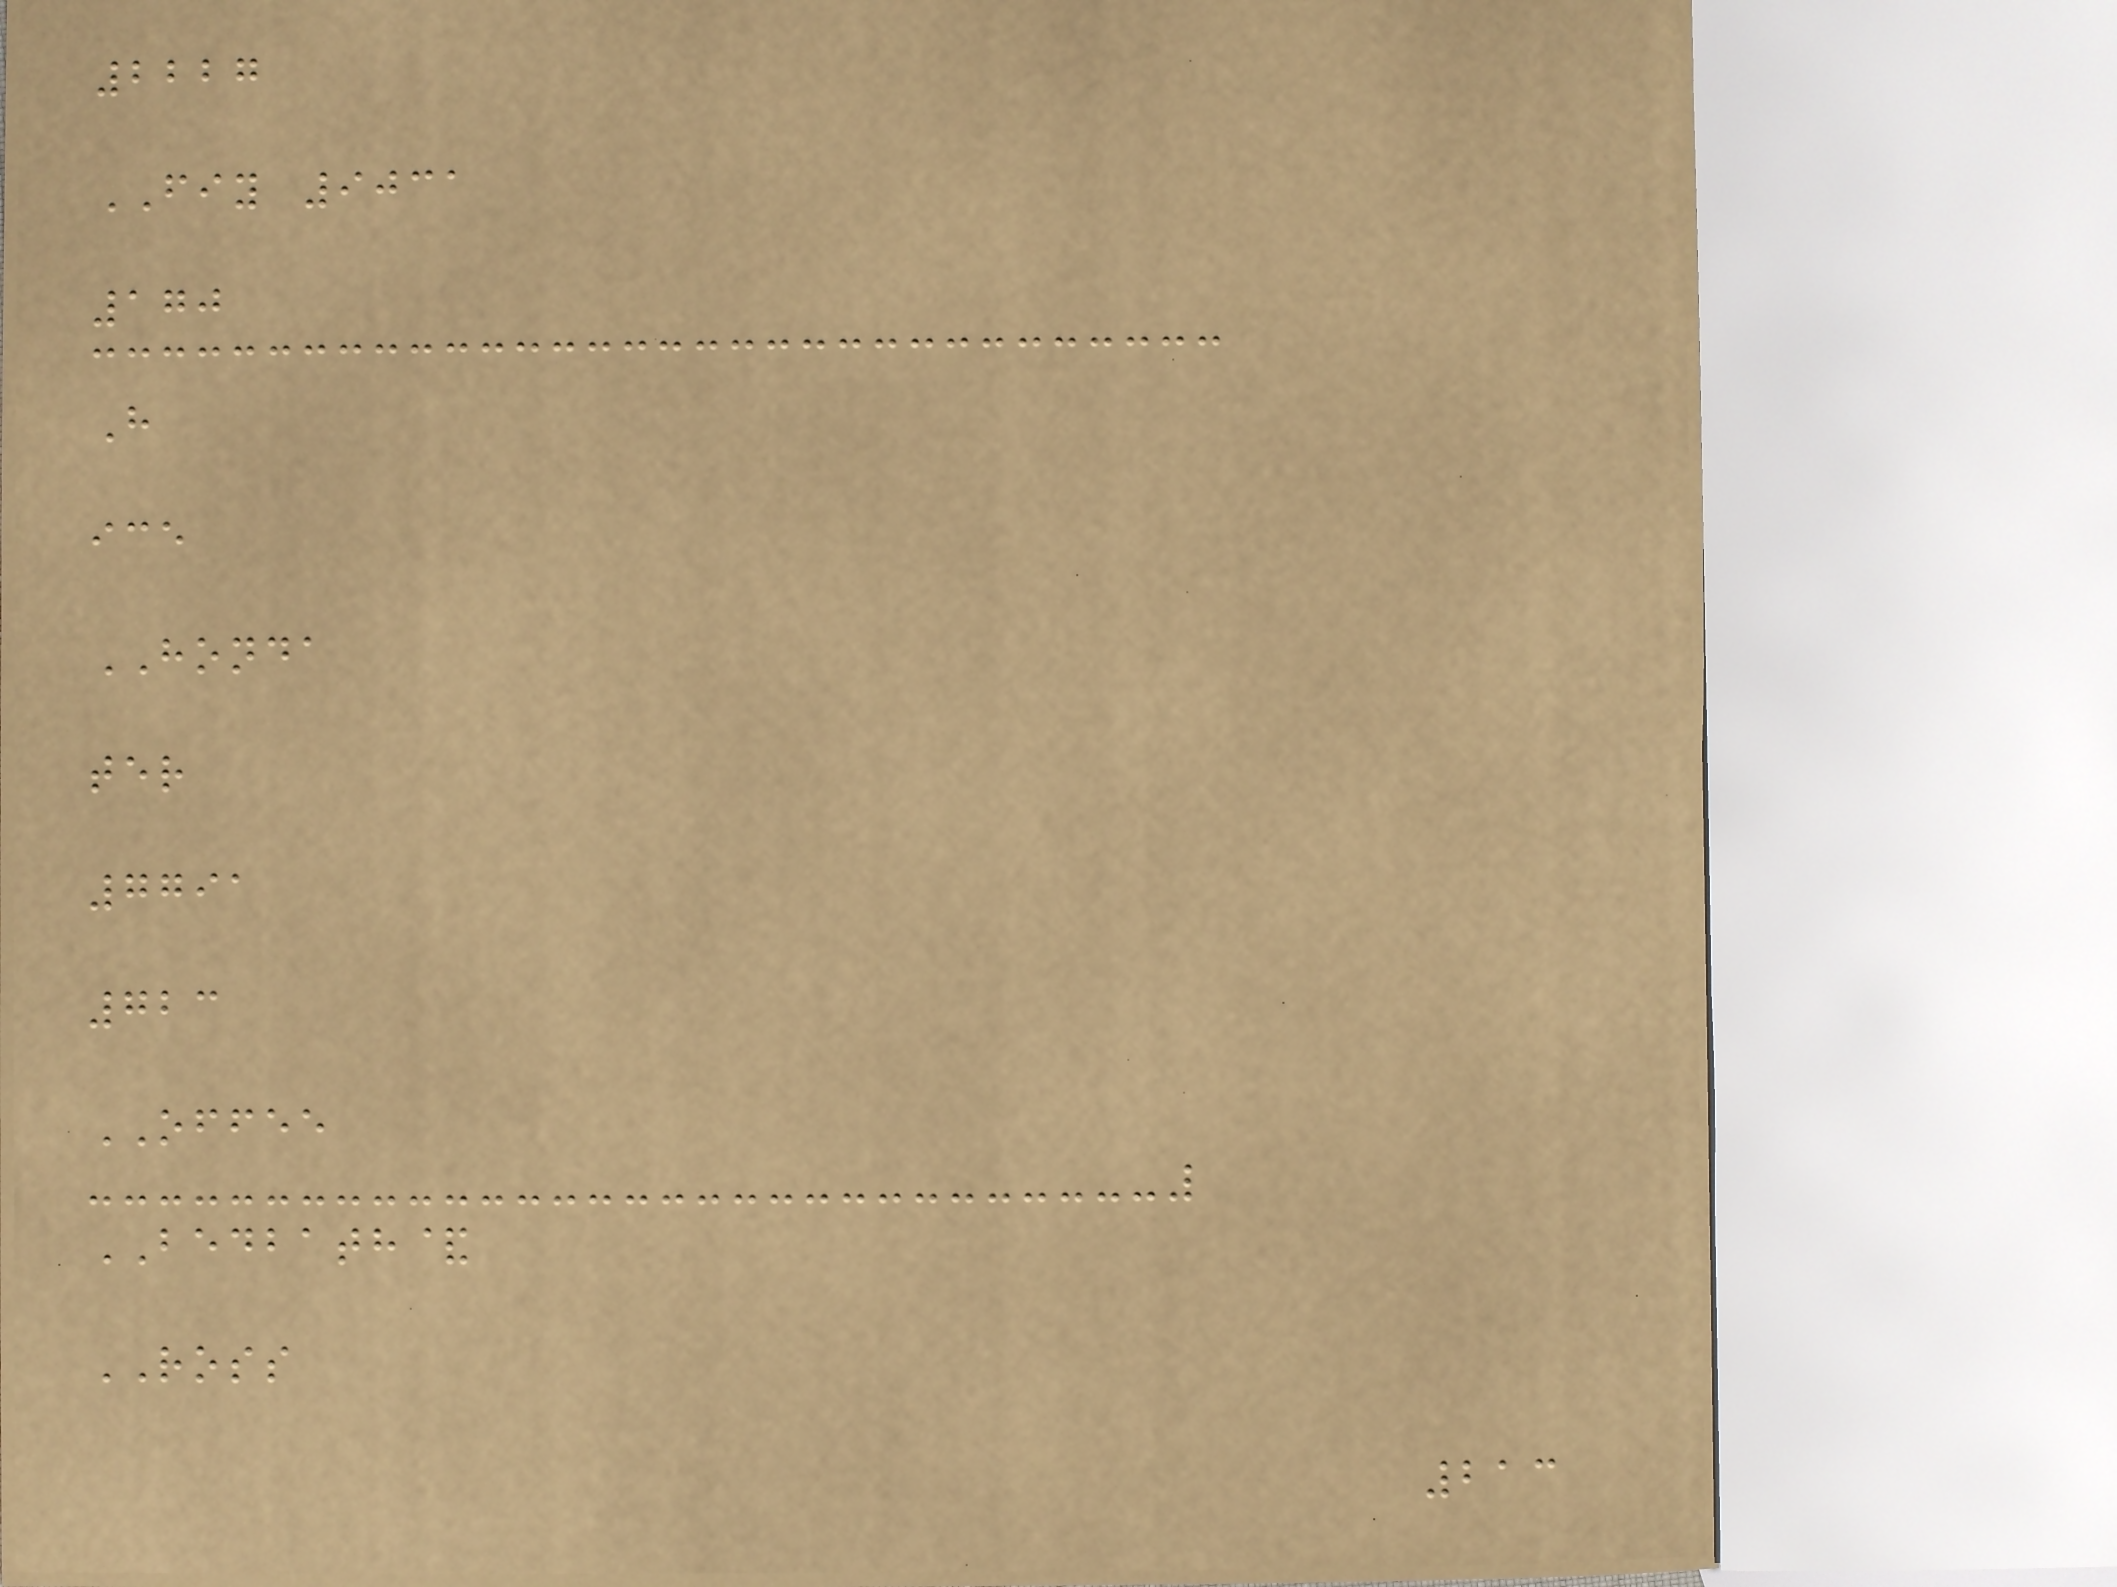2227
FIY 9031
170
H
ice
HONDA
ter
7791
723
OFFEE
BEDBATH&
ROSS
213
